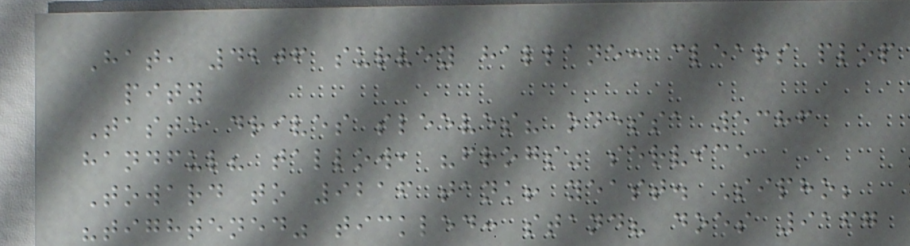Hat, 4206 survey hallane: clears plop
pity
Taste drives sleeves? odessa 5386
handful? tallow, "frogs" service
Toward to 9216 tank! yeast. Sipho;
"tightened" tickled: stand? does 9167
